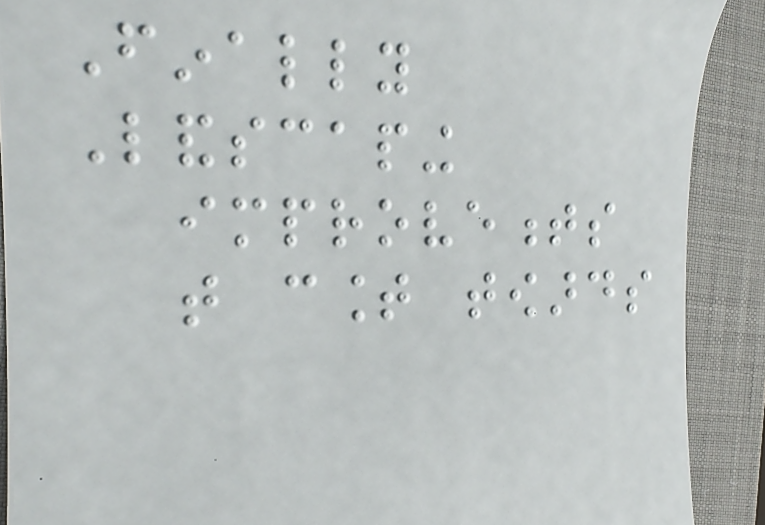Finally
Landscaping
improvements
that count towards
